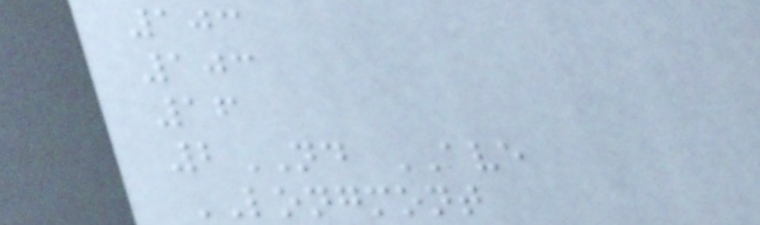103
103
16
2ND AVE
LONGMONT
